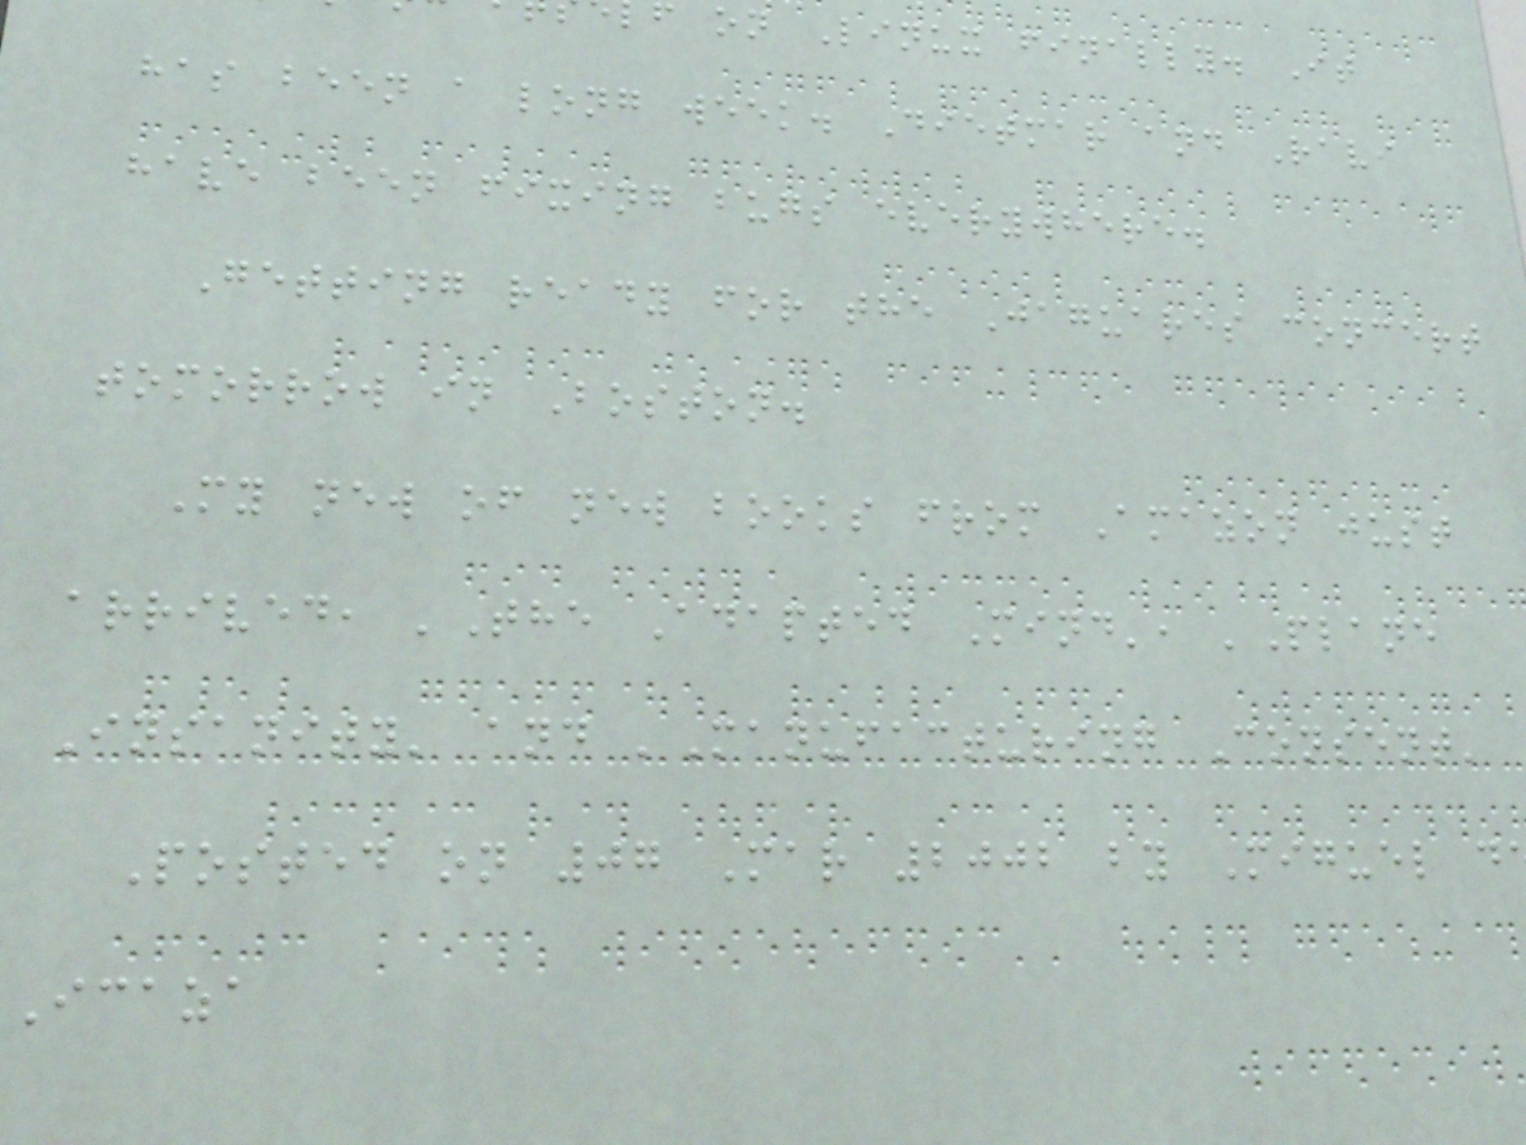f on Linux finally. It
has been a long week. Dietmar and Ravi
have been fixing bugs everywhere.
Getting ready for the Jaguares concert
tomorrow in Boston.
My new of new books from Amazon just
arrived, 'The Adapted Mind', 'Plane
Insanity' and 'Manufacturing Consent'
Posted on 07 Mar 2002 by Miguel d
Icaza
